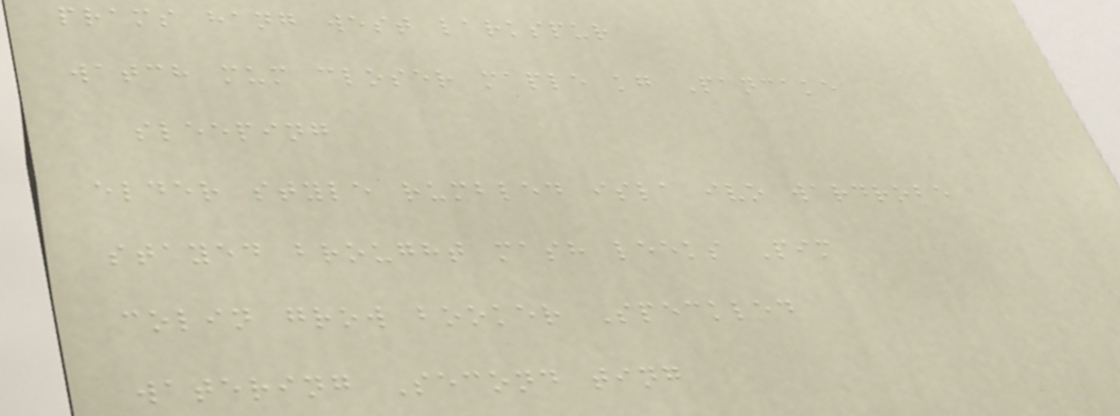prams hang west larkspur
watch mum closer maple kg Pancake
sleeping
elder style rumbled isla ivo wardrobe
stayed brought mash leeks Pim
colin grow booker Speckled
watering Second ting
